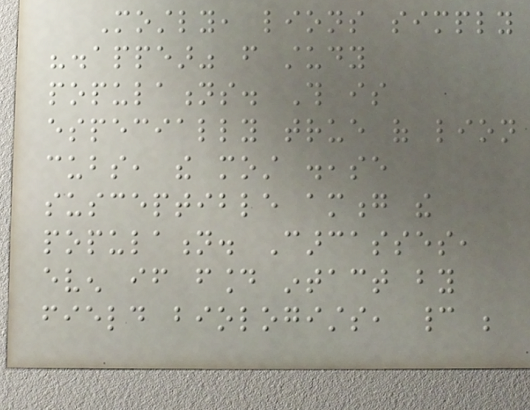Mostly, lions simply
"disappear" from study
populations. This is
especially true of lion
cubs, the most disease
susceptible among the
population. Carcasses,
even if found intact by
field biologists, cannot be
